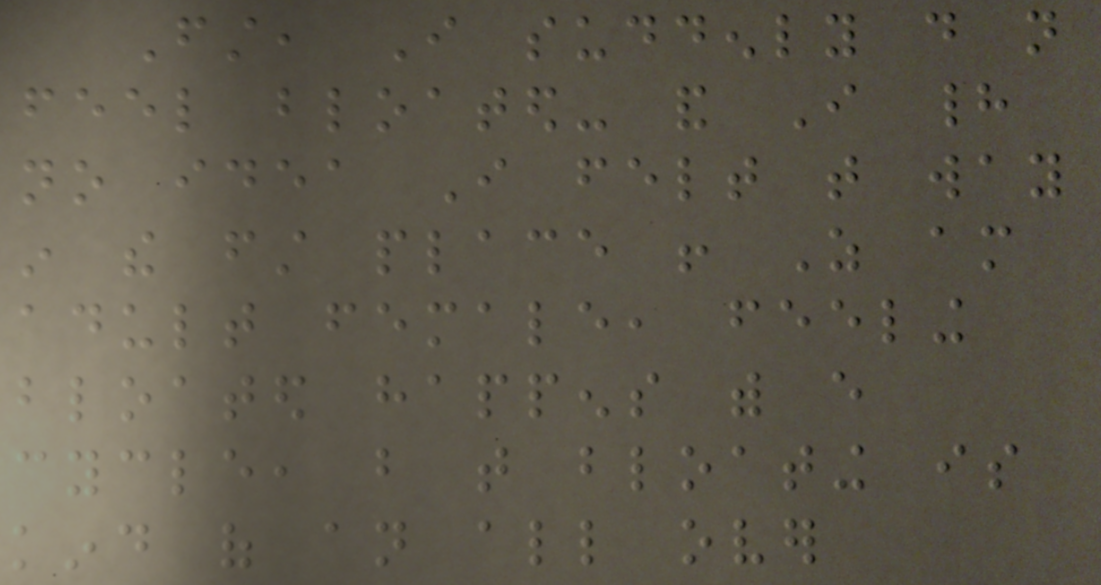First, I suddenly do not
feel bloated- and I had
no idea I felt that way
in the first place ! As am
adult female, feeling
bloated happens with every
cycle, but that bloating is
kind of an all over
